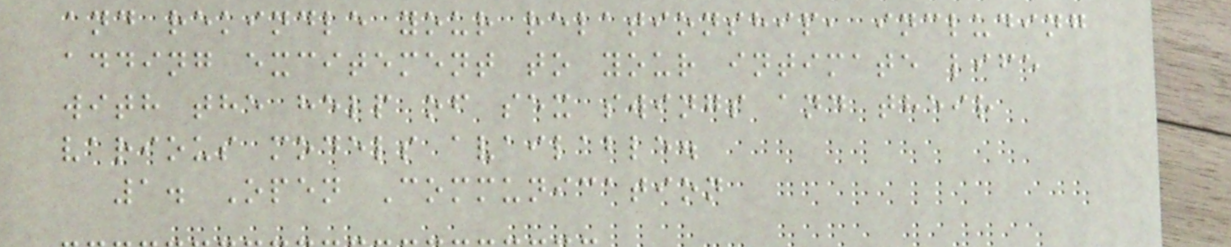and rekindle your relationship, including
adding excitement to your intimate life
with the help of sex swings and their
various models available.
1. Open Communication
